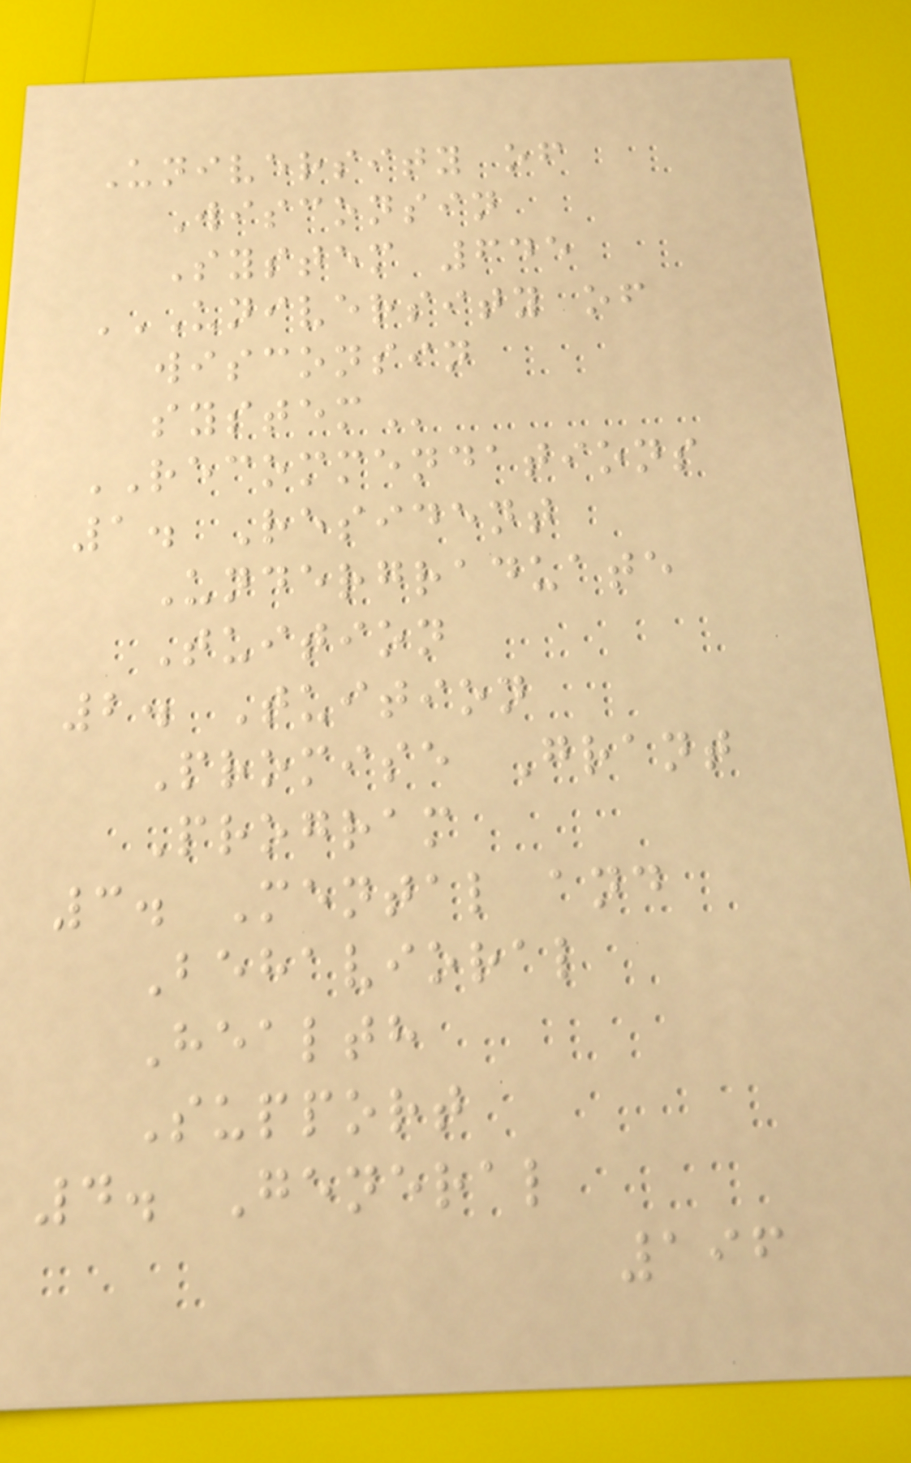University of
Wisconsin
System 645
UNIVERSITY OF
WISCONSIN
SYSTEM
RECOMMENDATIONS
1. Resident
Undergraduate
Tuition
2. Tuition
Promise Grant
Program
3. Mental and
Behavioral
Health
Support
4. General
196
